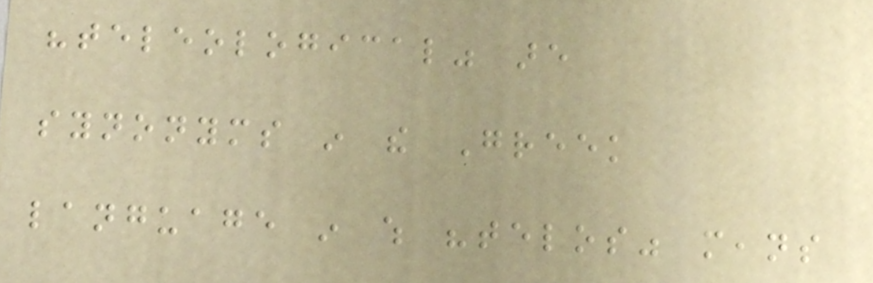"teleological" are
synonyms in the Greek
language in which "telos" means
